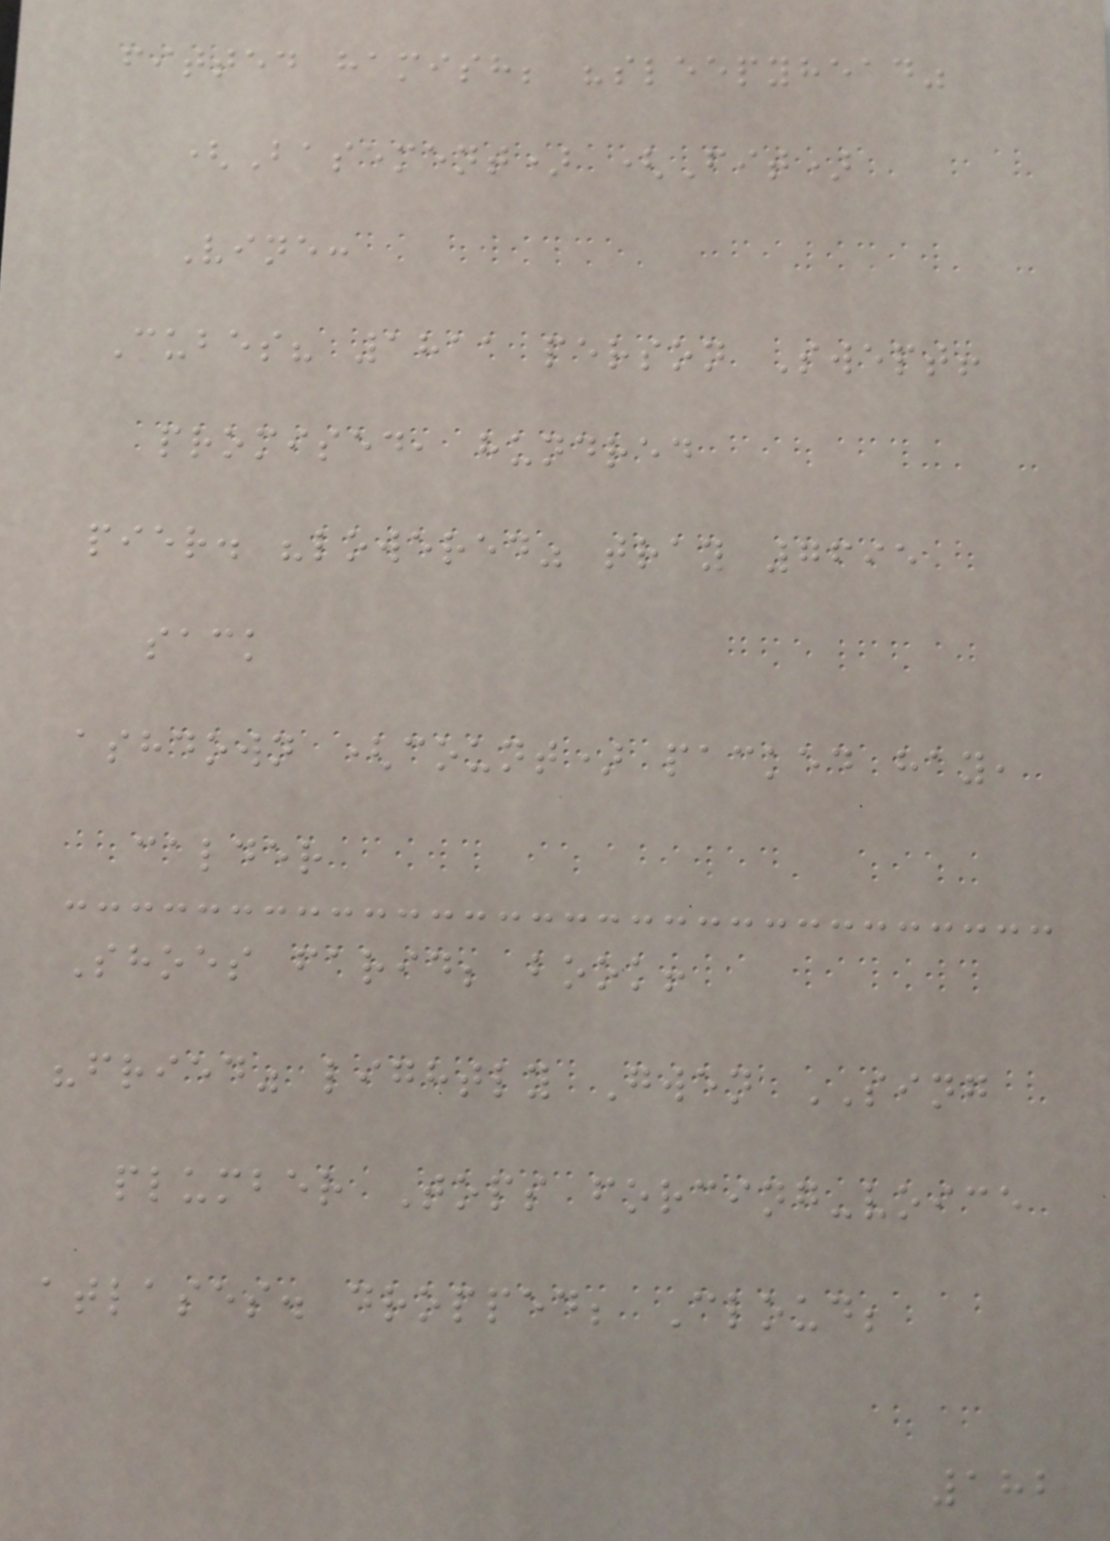fitted hamish; "sleepyhead"
(Basement) (Fit)
Vine:
Cubes? 1811 person Swept!
promised, hundred
pier. "lowered" tray 7695
sack
ashdown (count) packed hay,
calder
Shoes farid; book!
"fried" lightly Gwen SING
plumber Tops forcing-voice
atlases. dropped; Cloud;
182
